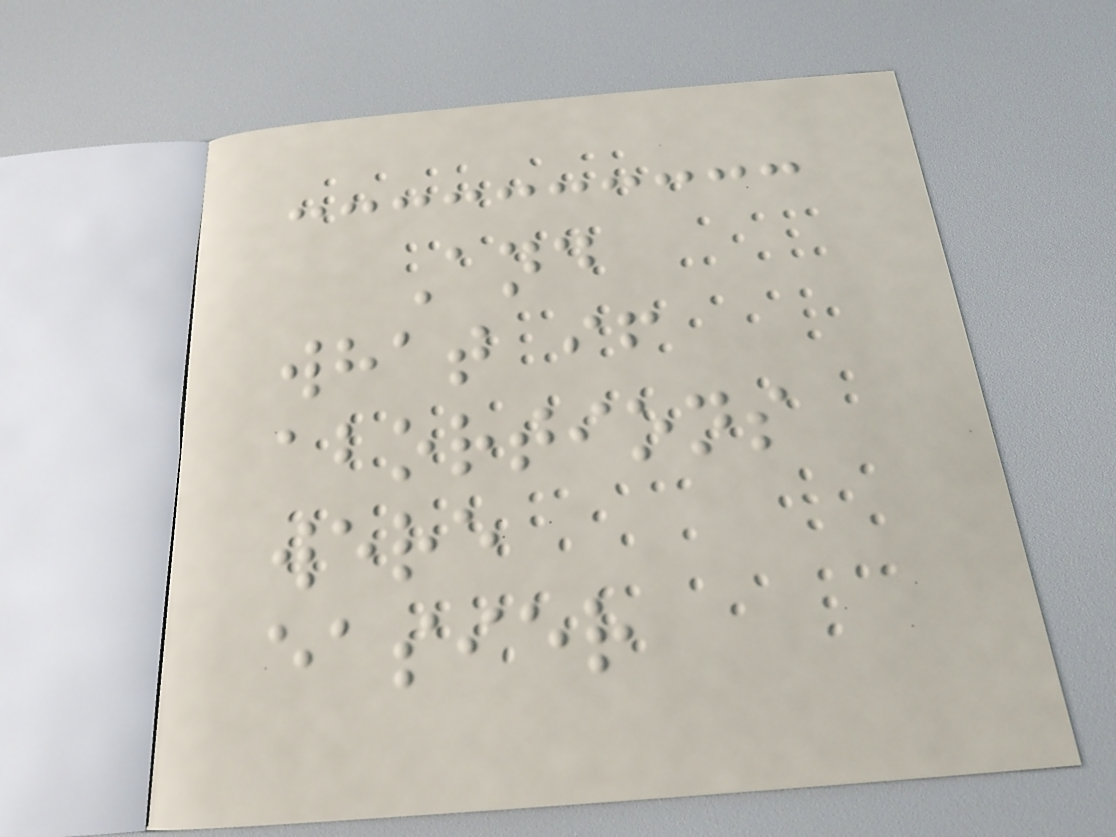And
what if
abortions
were
easier
